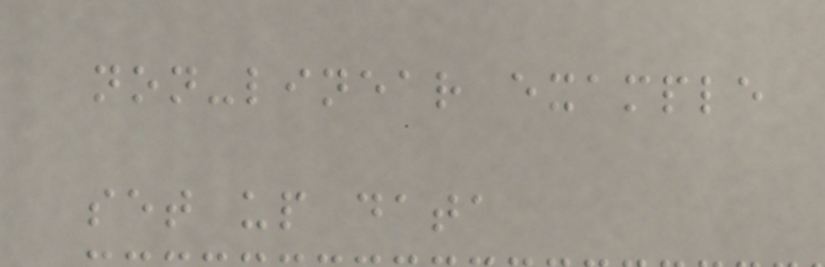non-linear example
set up data
